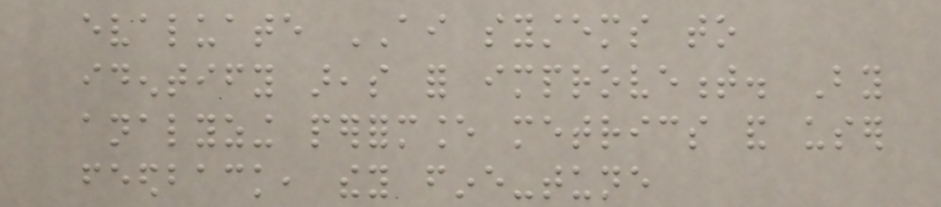evaluate AI systems to
identify areas for improvement. By
analyzing performance metrics and user
feedback, they fine-tune
